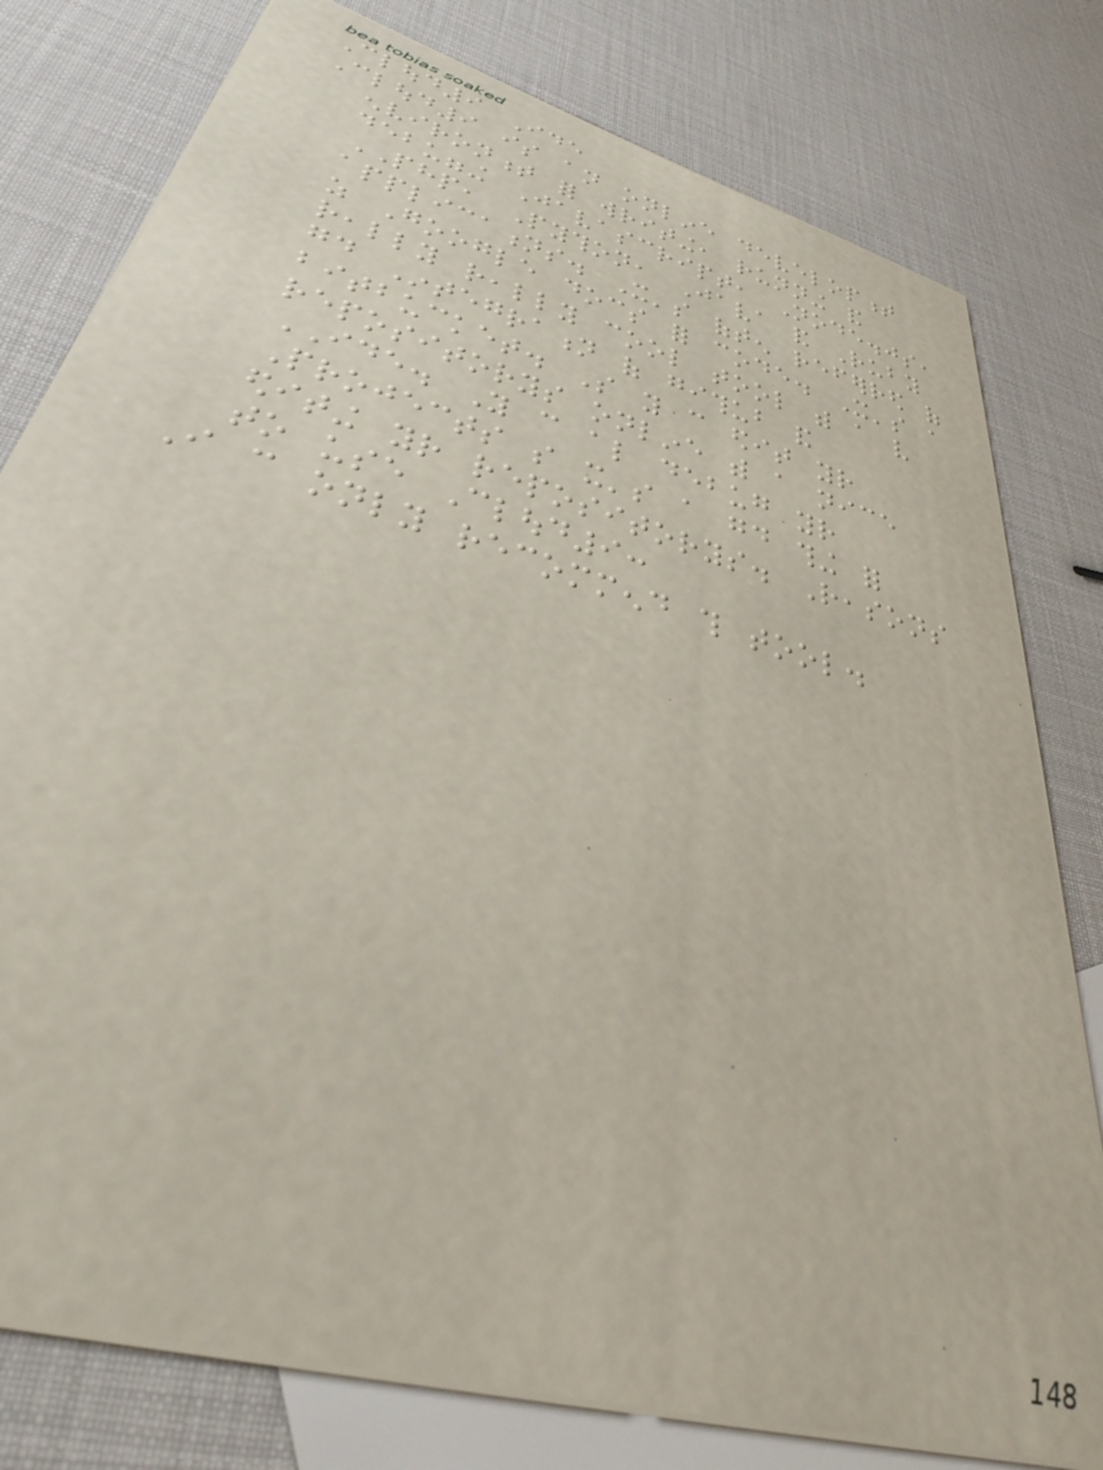Cloud9 Ide
Cloud9 is an online development
environment for writing, running and
debugging Javascript, Node.js,
PHP, Python, Java and Ruby
applications. It's often referred of
as Google docs for code. It's a
really really cool tool with a very
good Integration of github and
bitbucket. So you can edit your
repositorys online with a nice
IDE. You can also debug your
Projects so it's a good thing for
editing your repositorys. Reasons
to use Cloud9:
I can only recommend this tool.
